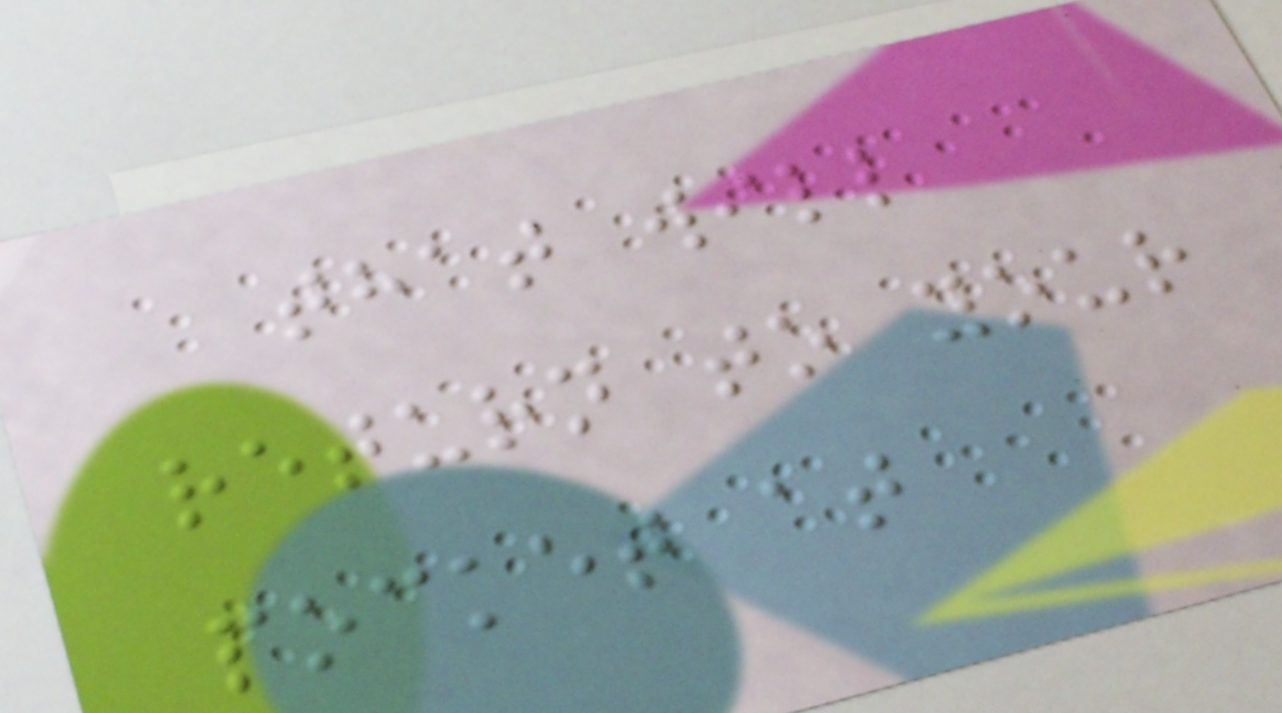that will
return to your
pocket at
